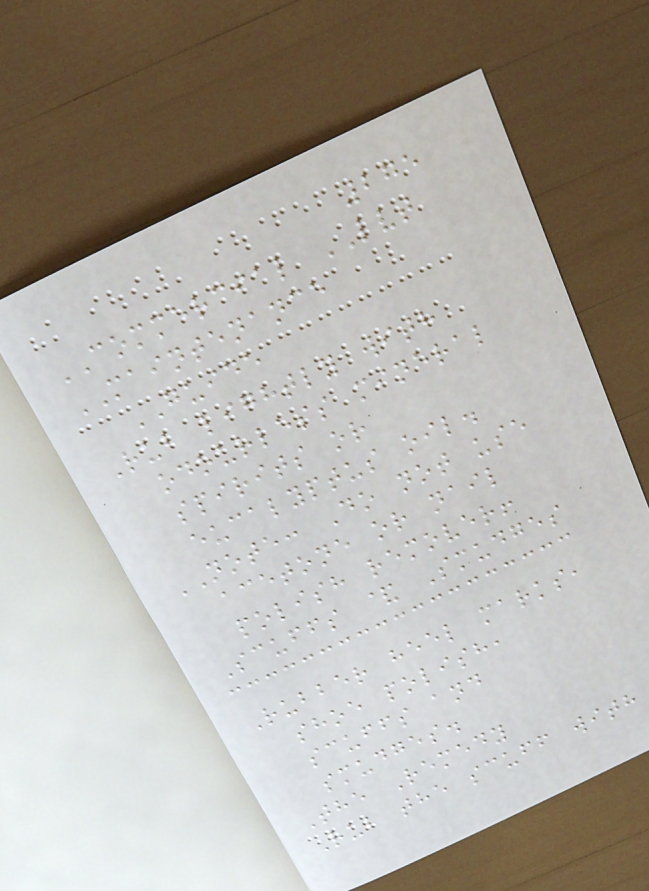275
COMMERCIAL LVT
MAINTENANCE
GUIDE
Rub lightly with
odourless mineral
spirits or
eucalyptus oil.
NOTE: Do not use
acetone or nail
polish remover!
Scuffs & Smudges
Rubber heel marks,
shoe polish,
scuffs and
smudges.
The Remedy
Rub the scuff with
